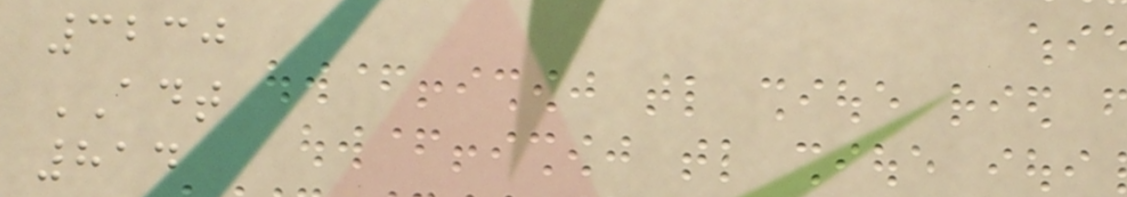3230
ADT
814
